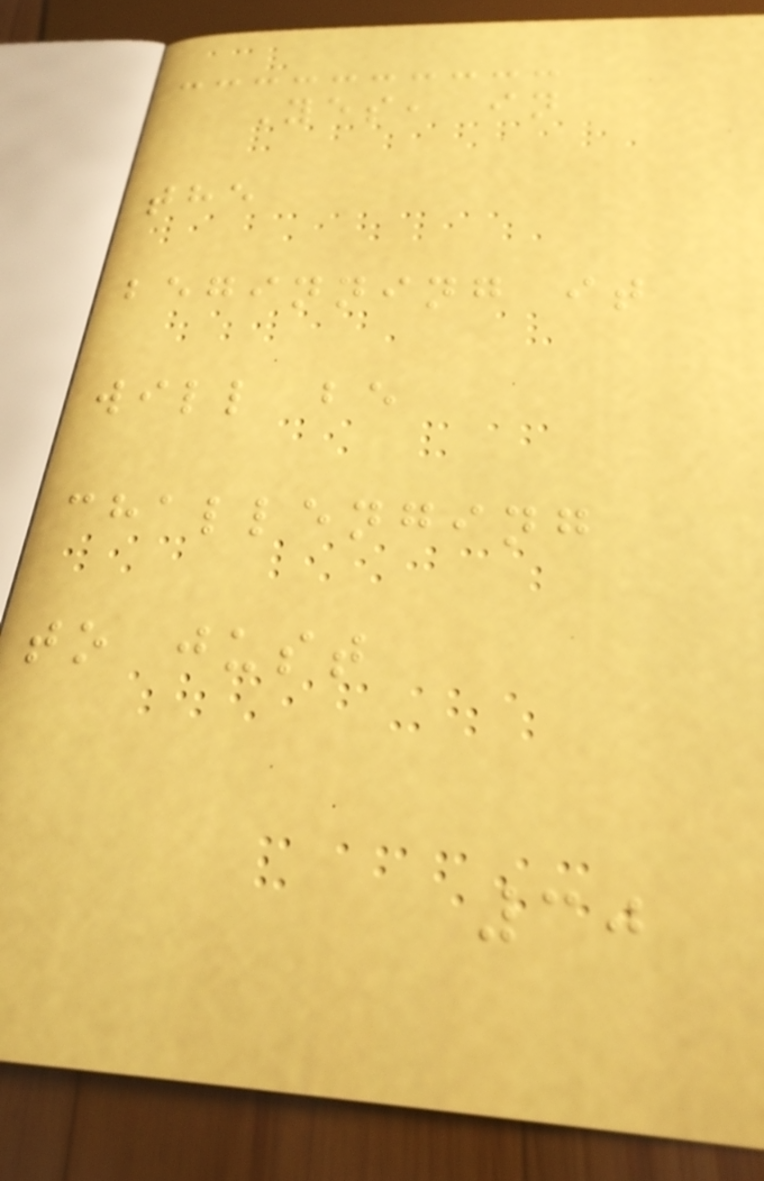Yes, in
the
beginning it
will be
challenging
to just
30
